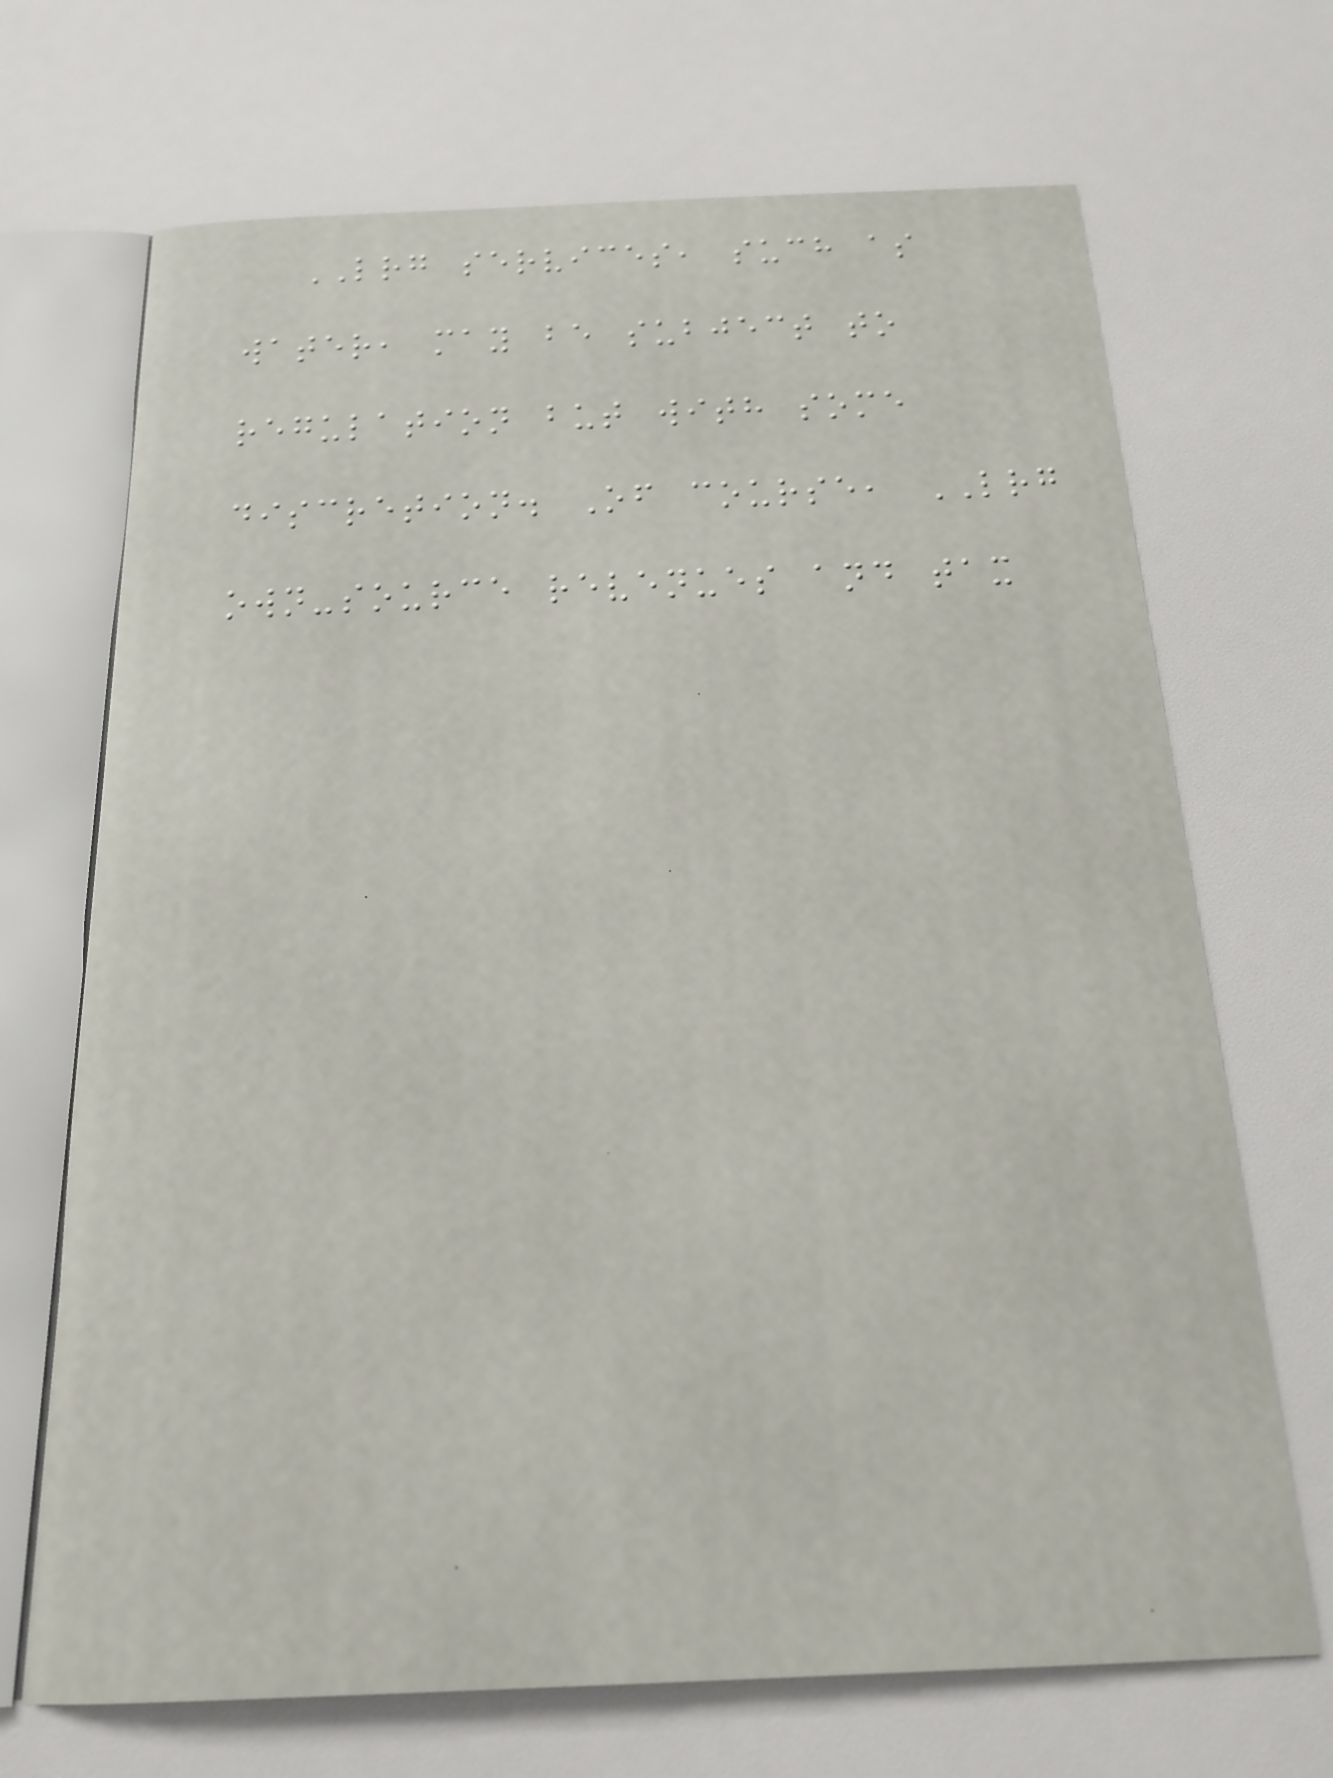LRG services, such as
water, may be subject to
regulation but with some
discretion. Of course, LRG
own-source revenues and tax
